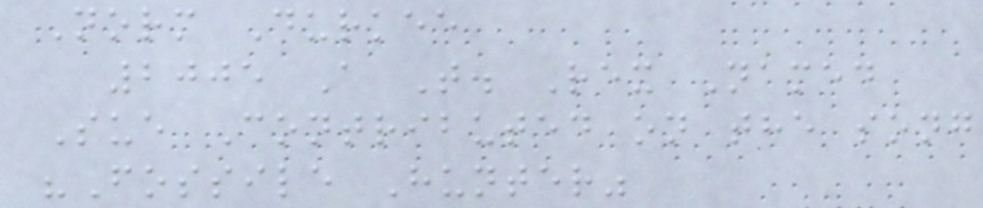Norm Durkee
2005 A T. Rex Named
Sue Contributed on the song
"Fossile Hunter"
